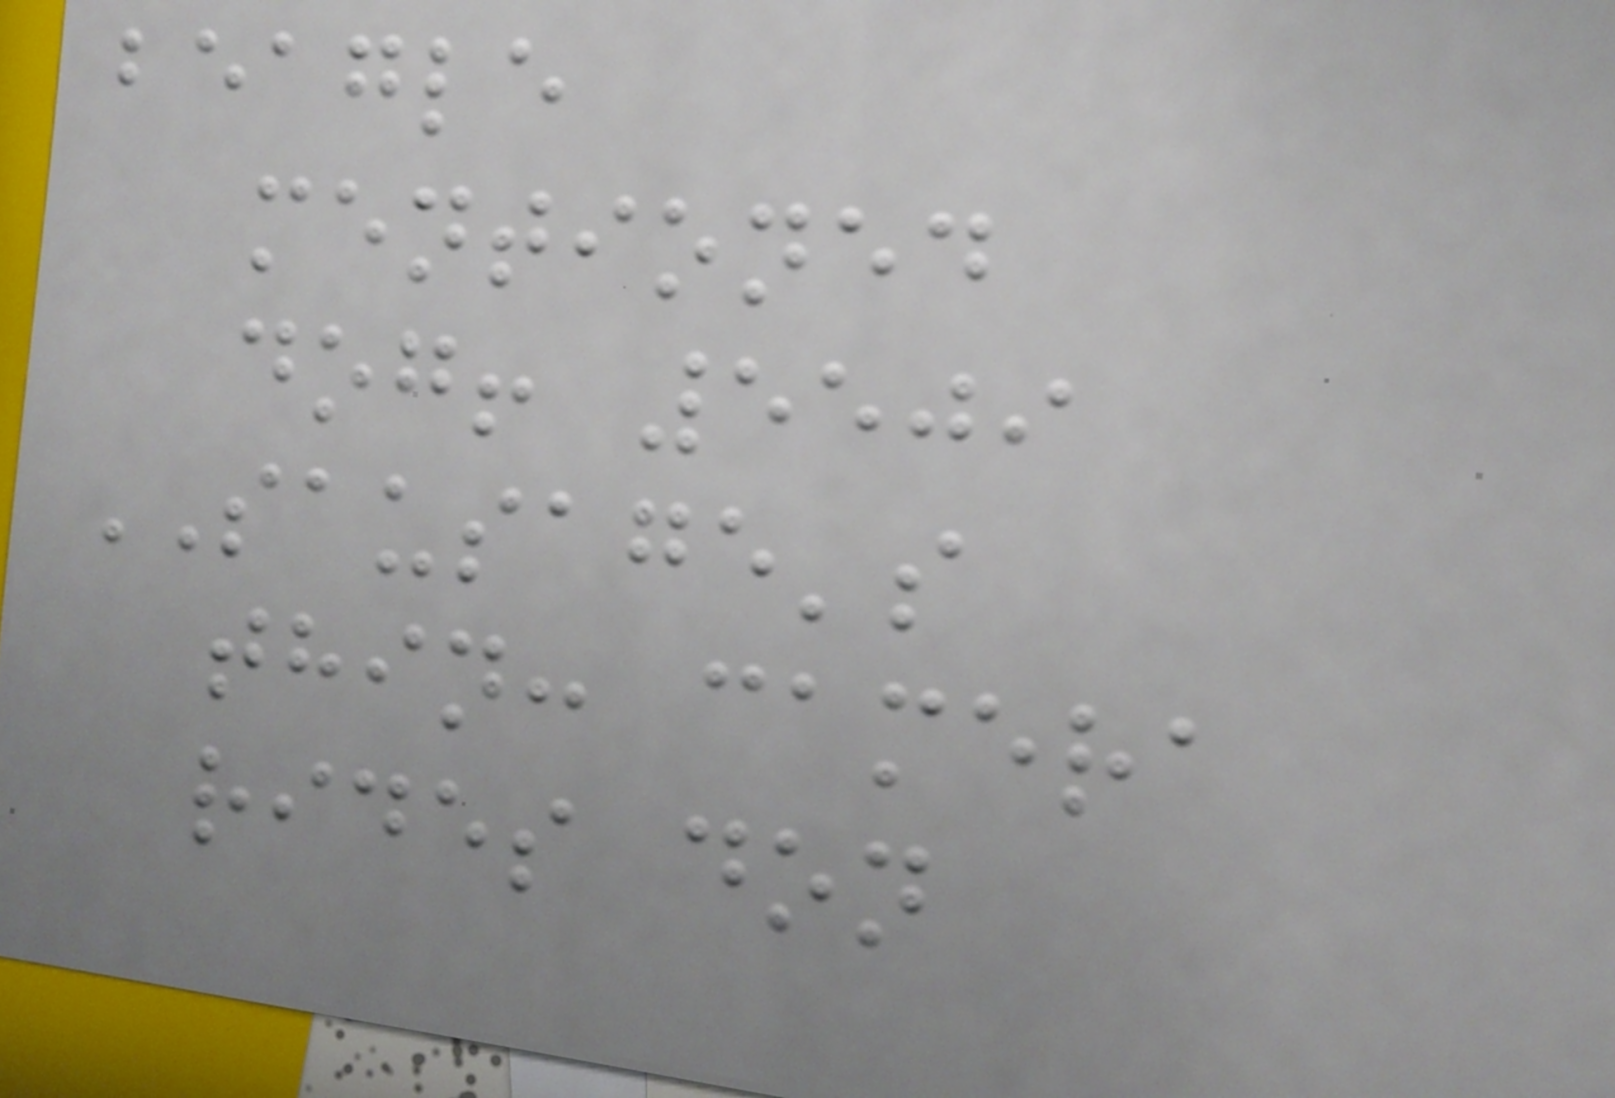beagle
mentioned
dog! 5509
SAUSAGE's
thin: camera
rides don
